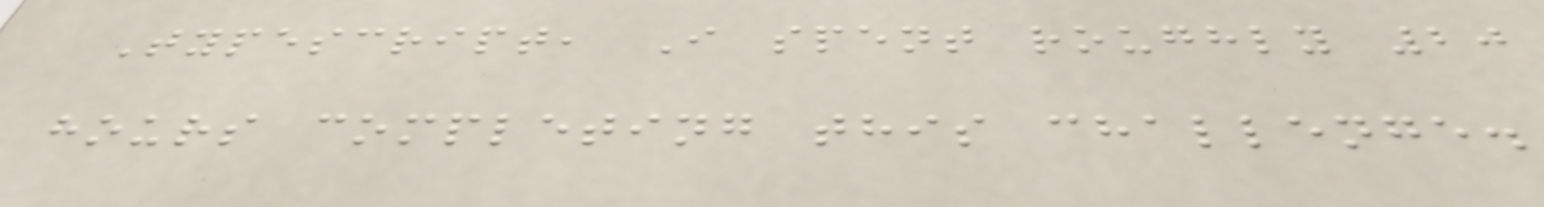Typescript, I spent roughly 20
hours completing this challenge.
